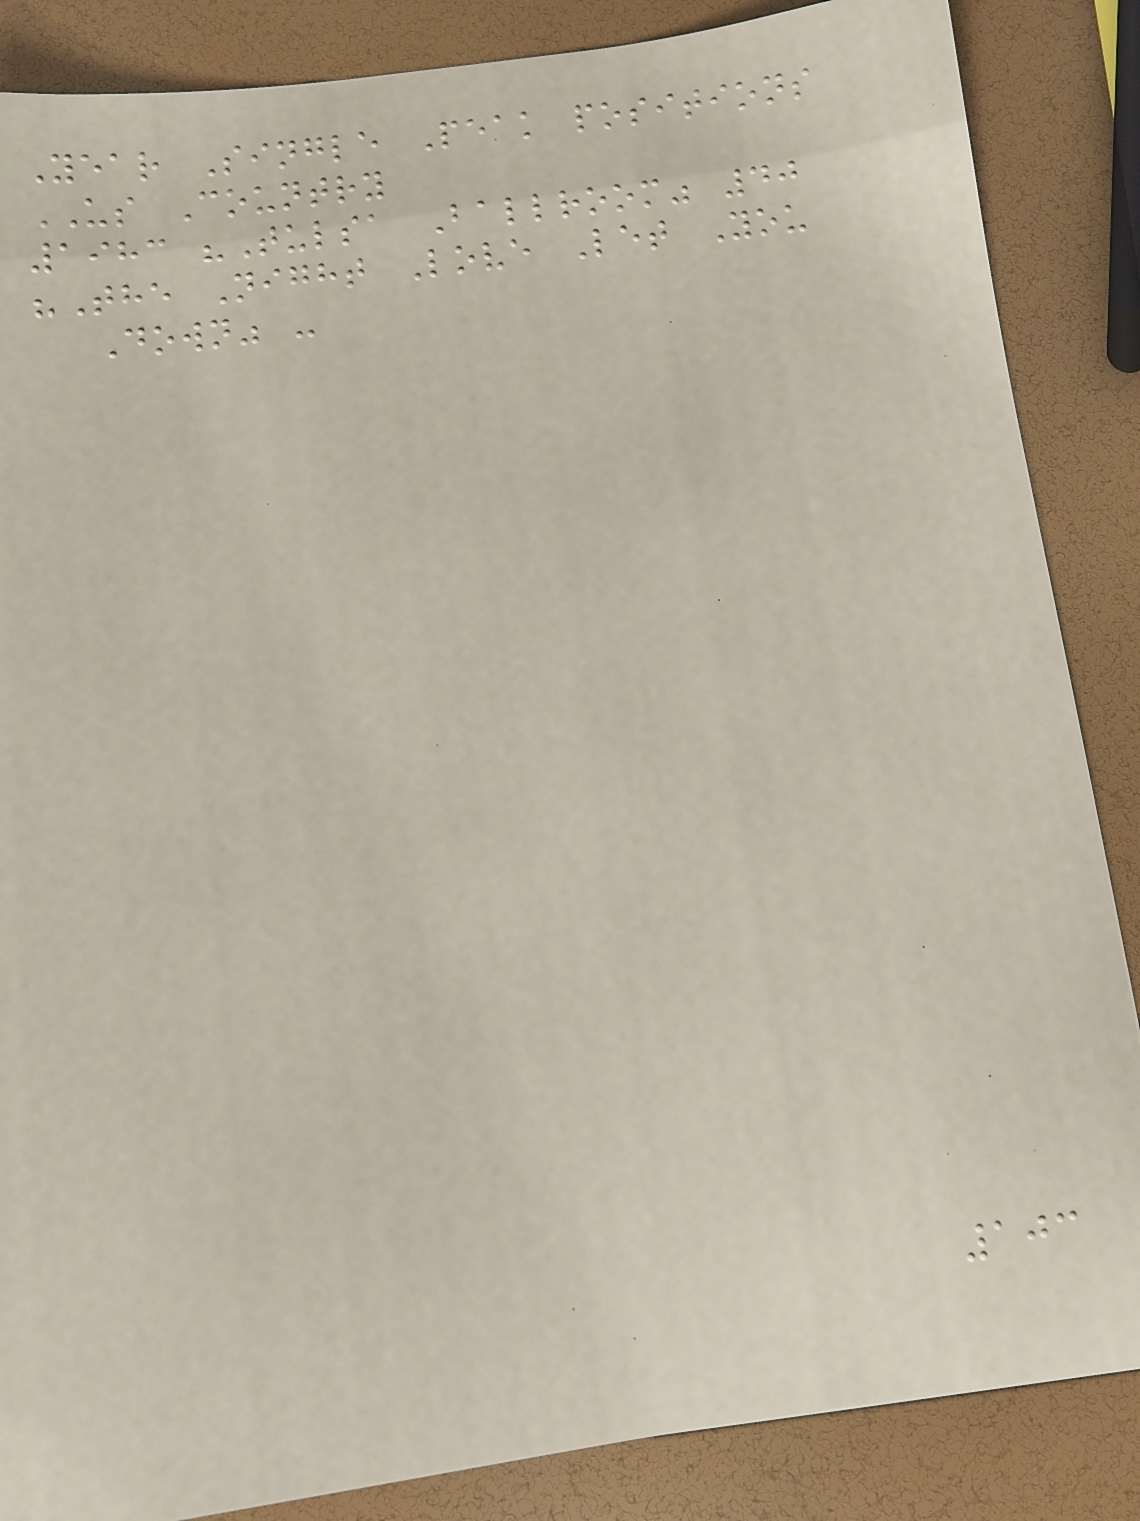Year Single Peak positions
US Country
1983 "Tulsa Ballroom" 40
"The Night Love Let You
Down" -
103
